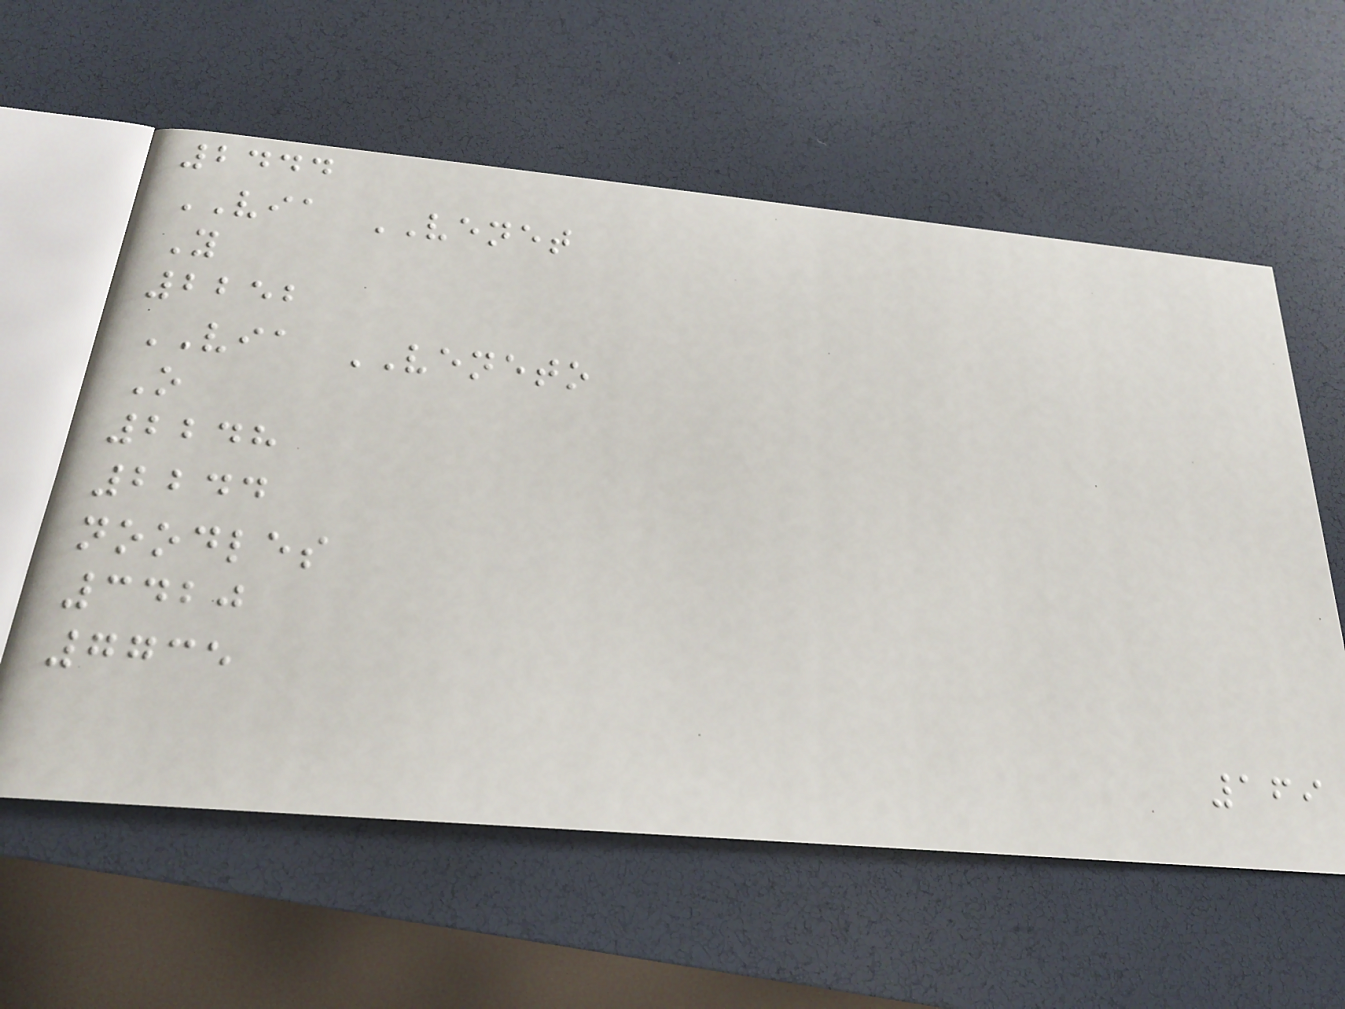2444
VIA VENET
Y
2252
VIA VENETO
O
2248
2244
noodles
3420
7735
169
